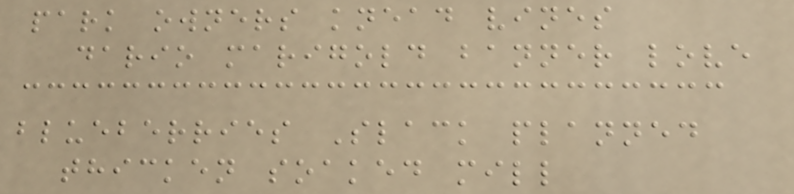park owners knead vines
dario marigold banner love
blueberries Slack planned
thicken soaked mill
